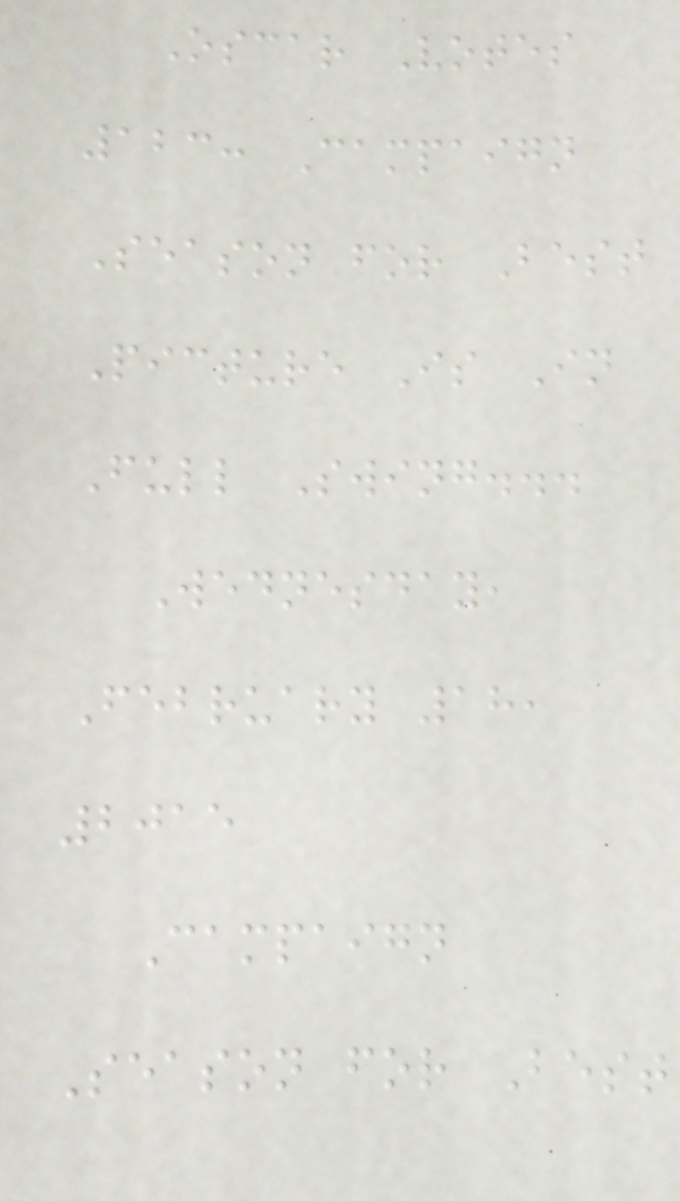Oscar Votes
123: Campaign
Season for Best
Picture Is In
Full Swing...
Wednesday,
February 18,
2015
Campaign
Season for Best
